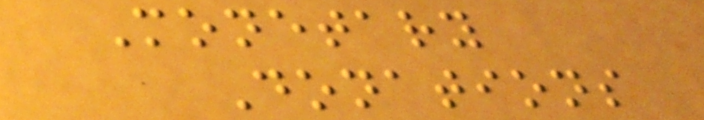Monetary
Donations
